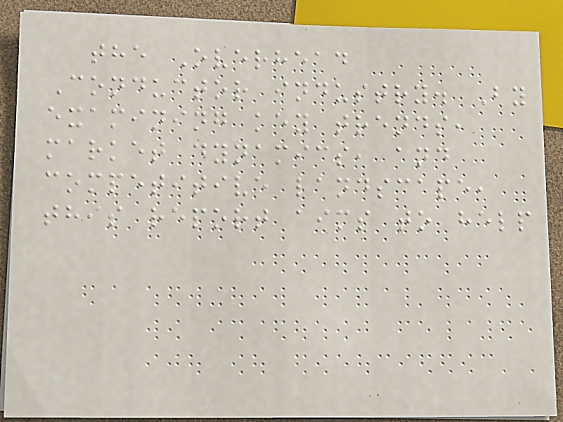the Overhead
Conductor industry. By
examining key trends,
market dynamics, and
competitive landscape,
this report aims to help
